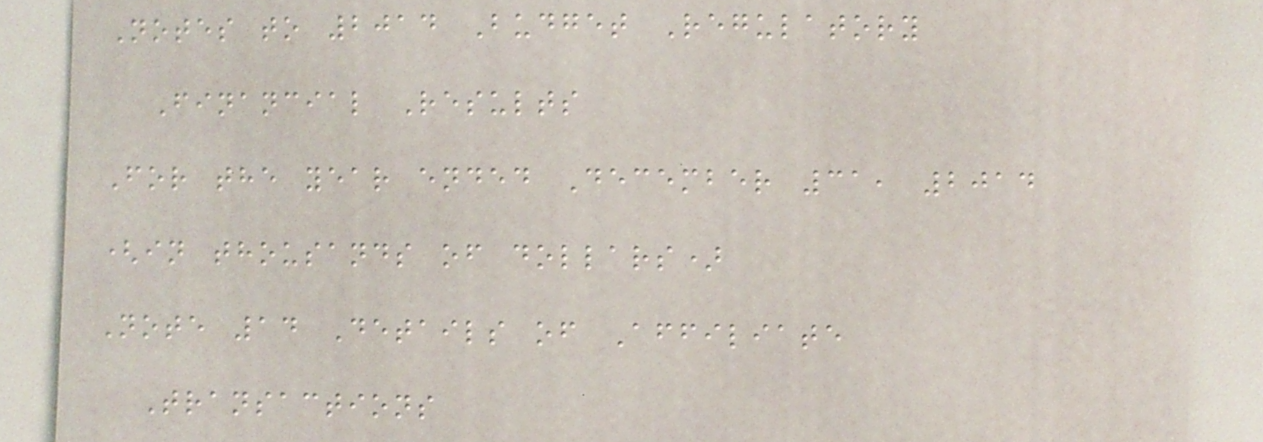Notes to 2014 Budget Regulatory
Financial Results
For the year ended December 31, 2014
(in thousands of dollars)
Note 14 Details of Affiliate
Transactions
